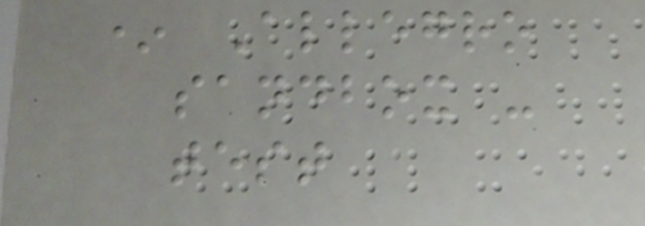* Allegro
sandbox -
test
